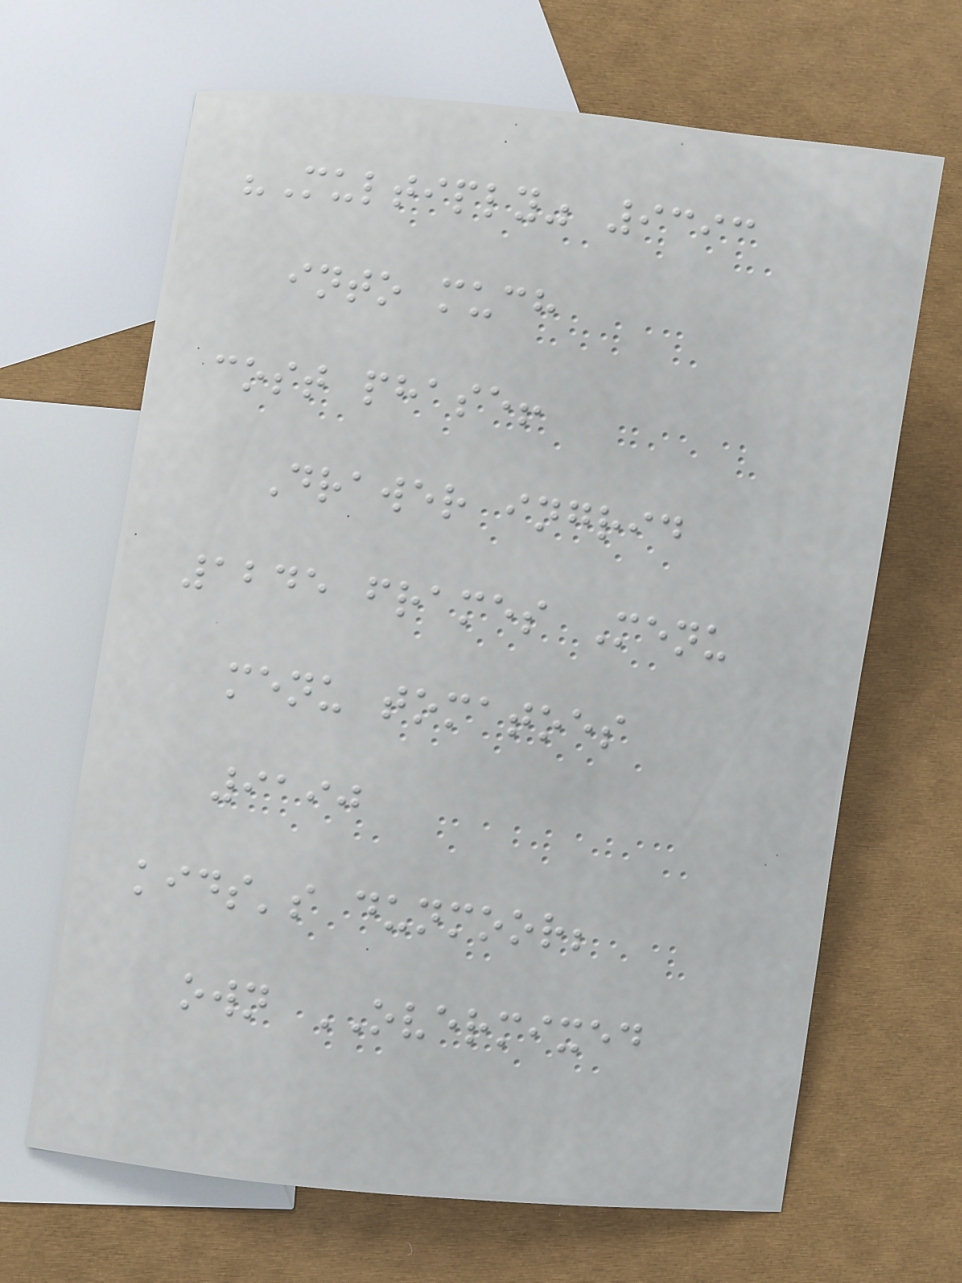"Multiply" 9393
into much
cost phase!
Drawer ingrid
1245 frames Menu
menu tomatoes
9190
kids's dunmoor;
own OVERMIXED
